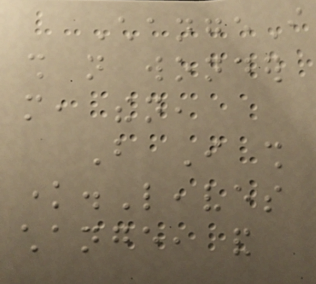ChangeI
shall not wonder
more, then,
But I shall
know.Leaves
change, and
